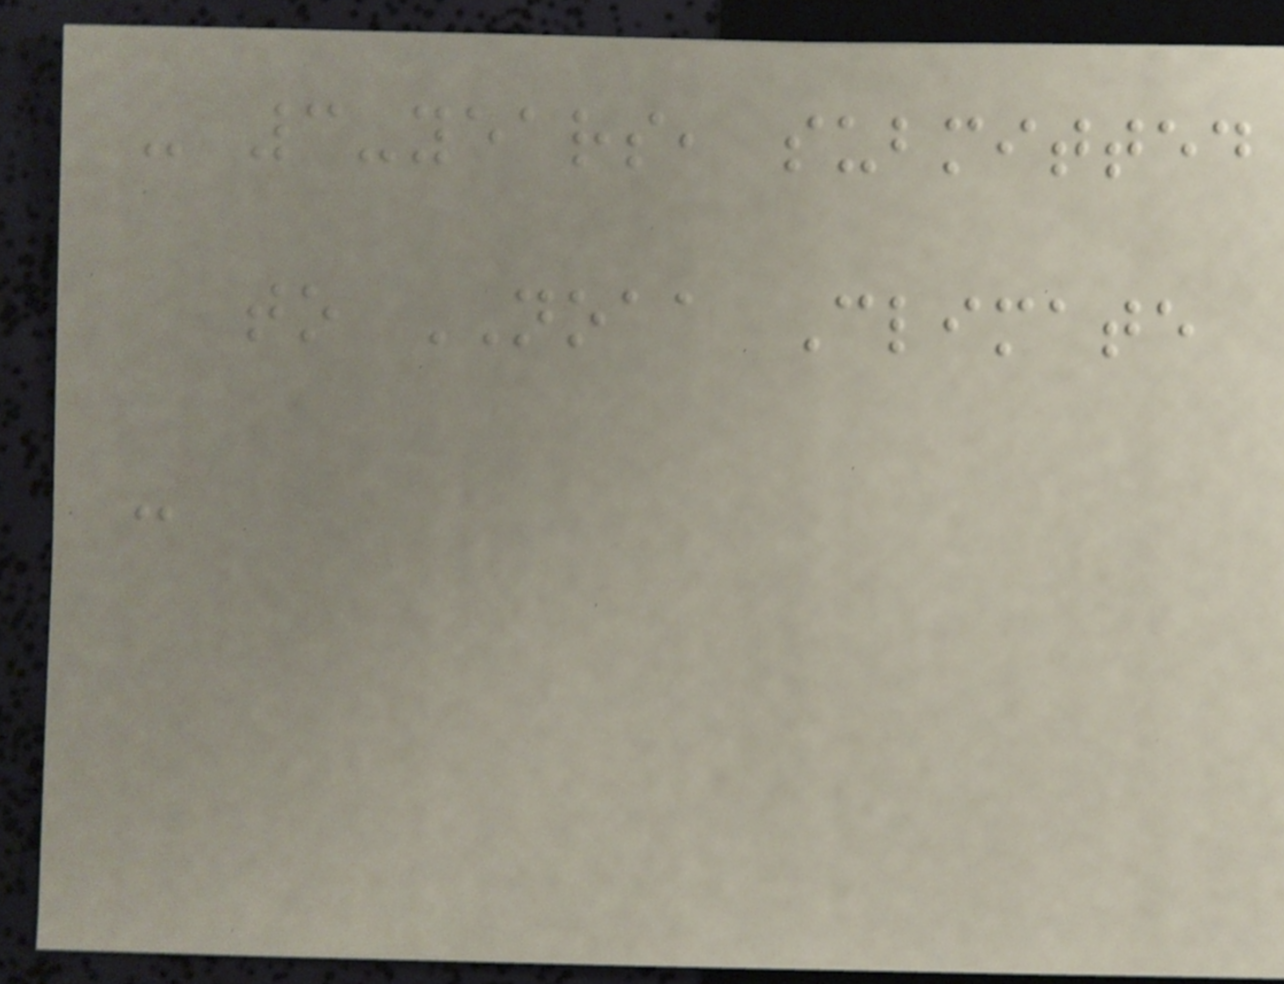- 3-years, submitted
to NOAA Climate
-
